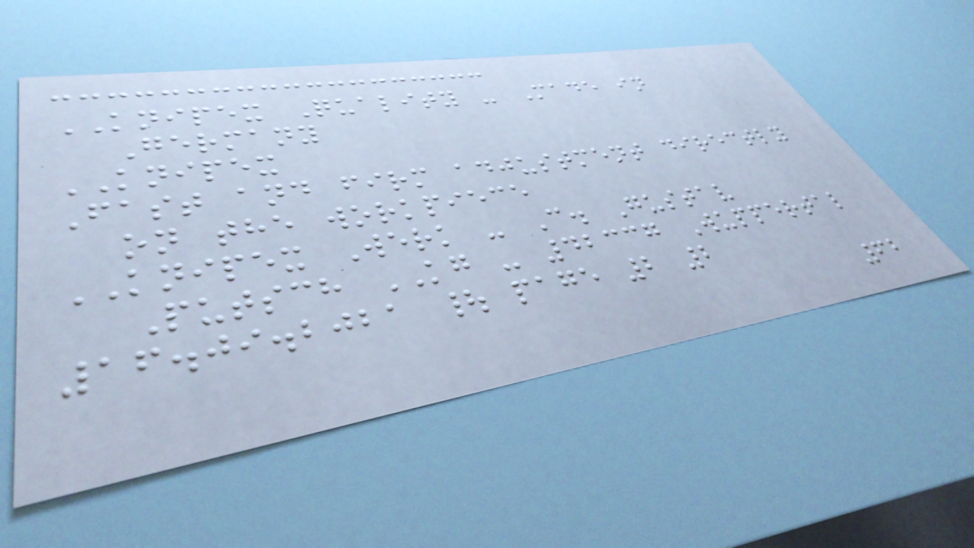KNIPEX Quality - Made in
Germany
KNIPEX
Fast and firm adjustment directly
on the workpiece
KNIPEX Werk - C. Gustav
Putsch KG - 42337 Wuppertal
16.09.2021 | page 2 2
62
